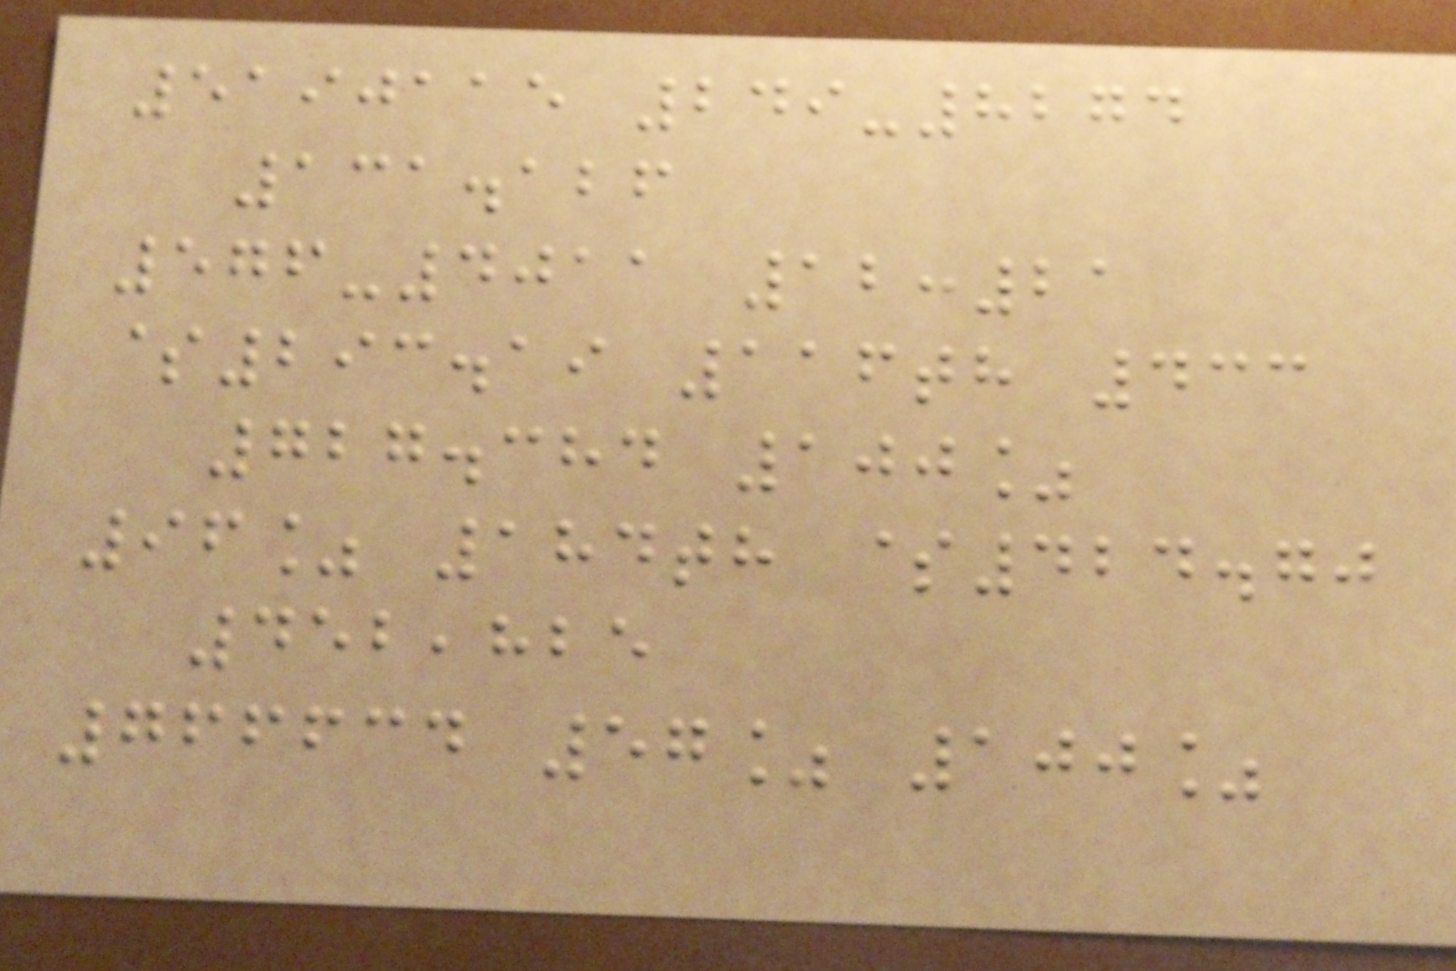5190115 249-8274
131.126
576-4011 12:21
$293.19 116th 433
727.384 100%
96% 184th $424.70
452,825
766634 57% 100%
